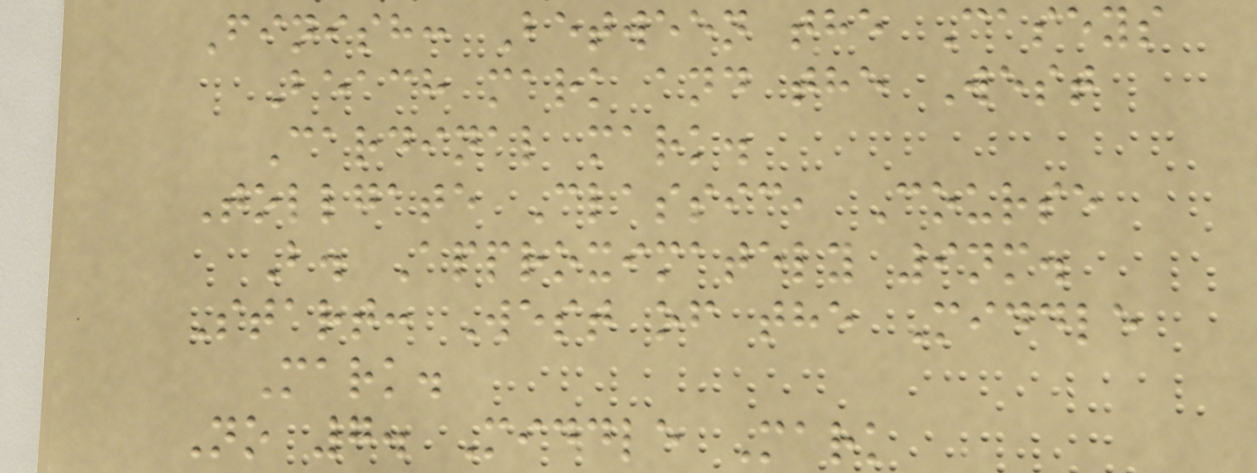Finish: Between the Caseys
Beach mark and the West
Cardinal mark.
Tollgate Classic, Course
B. Approximately 9nm.
Start: West of the Middle
Mark.
No 7. Middle Mark
